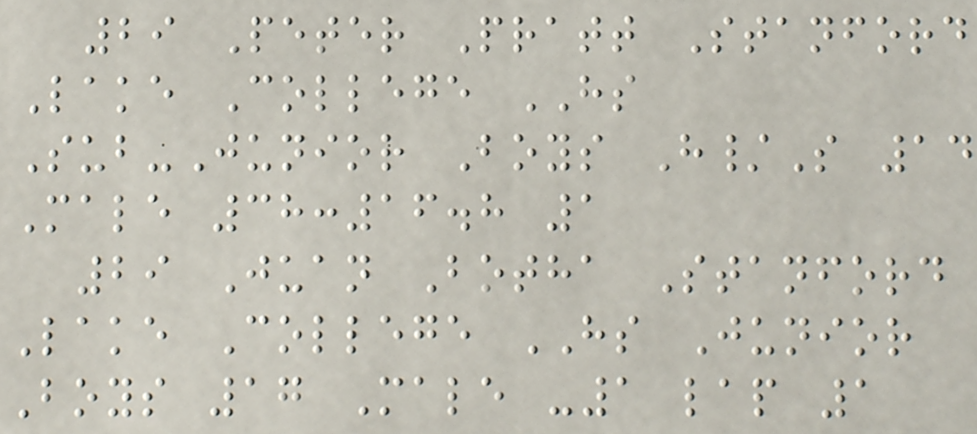29 Peter Pratt Stanford
Lake College HS
Sub-Junior Boys H/S 14
Male 38:16.8 1
29 Juan Botha Stanford
Lake College HS Junior
Boys 17 Male -1 lap 1
